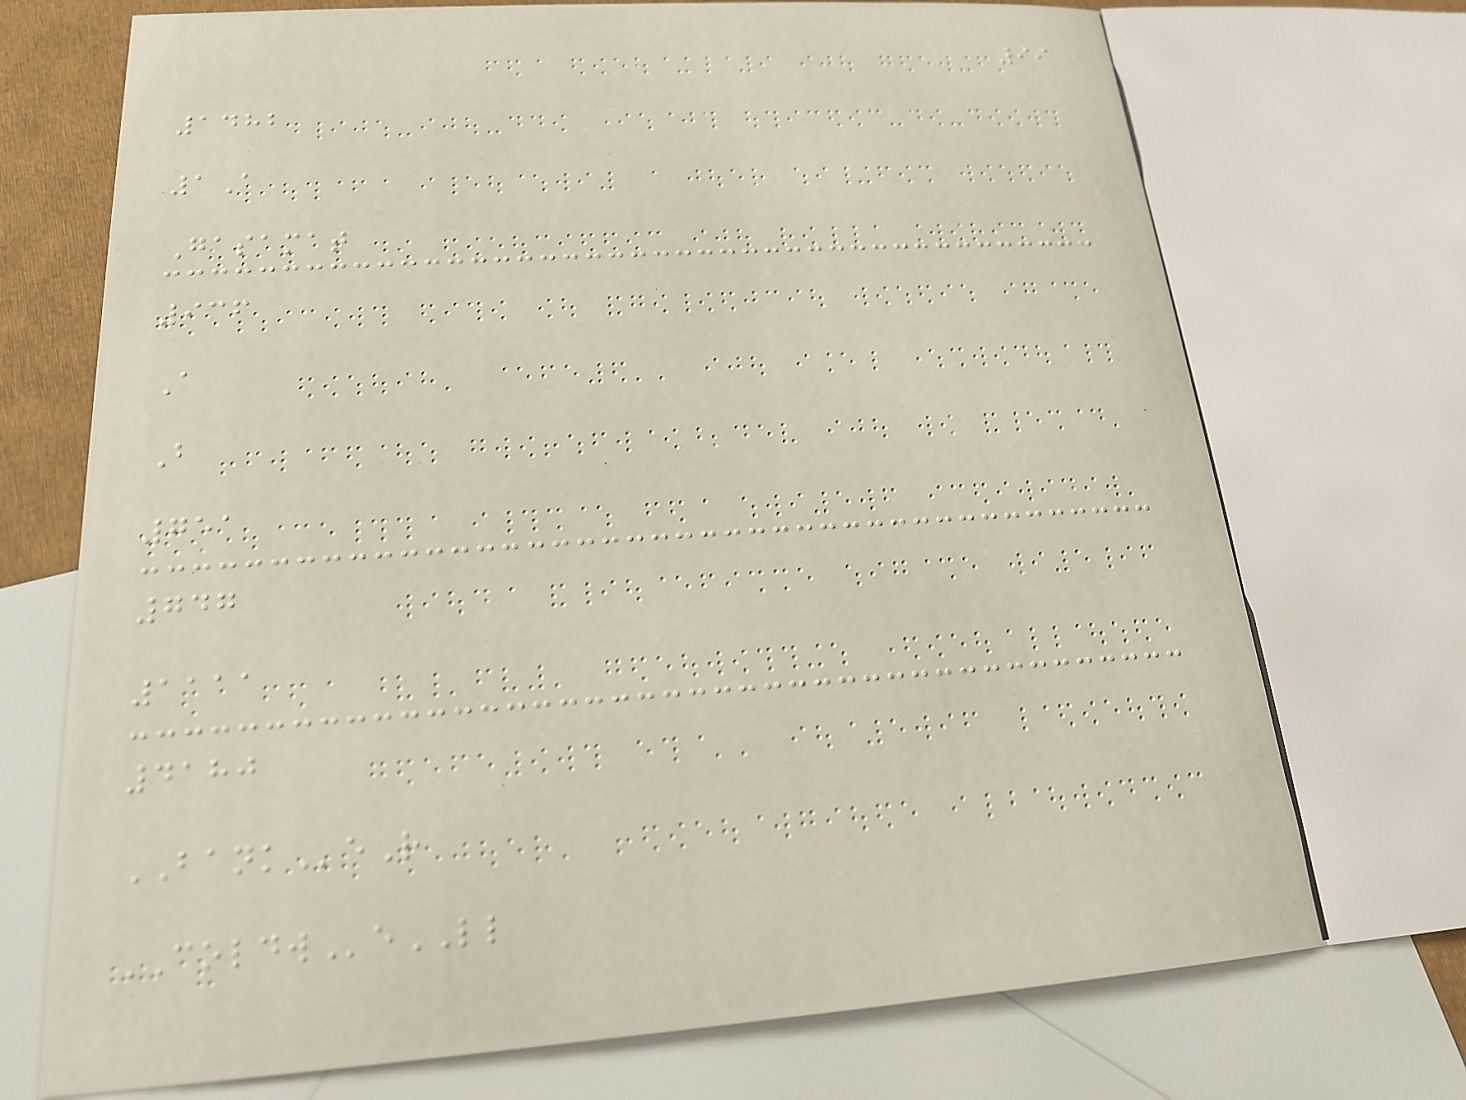99
1482
1A
Gasamat
936
A
B
751
747
1111
4180
BANKeR
COLDWeLL
